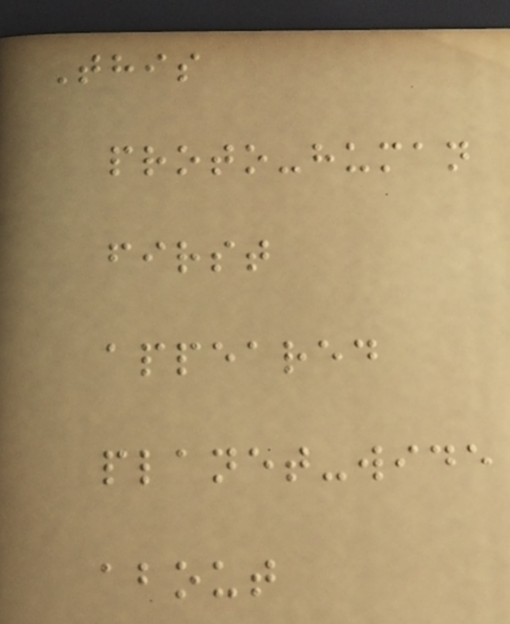This
proto-human
first
appeared
planet-wide
about
